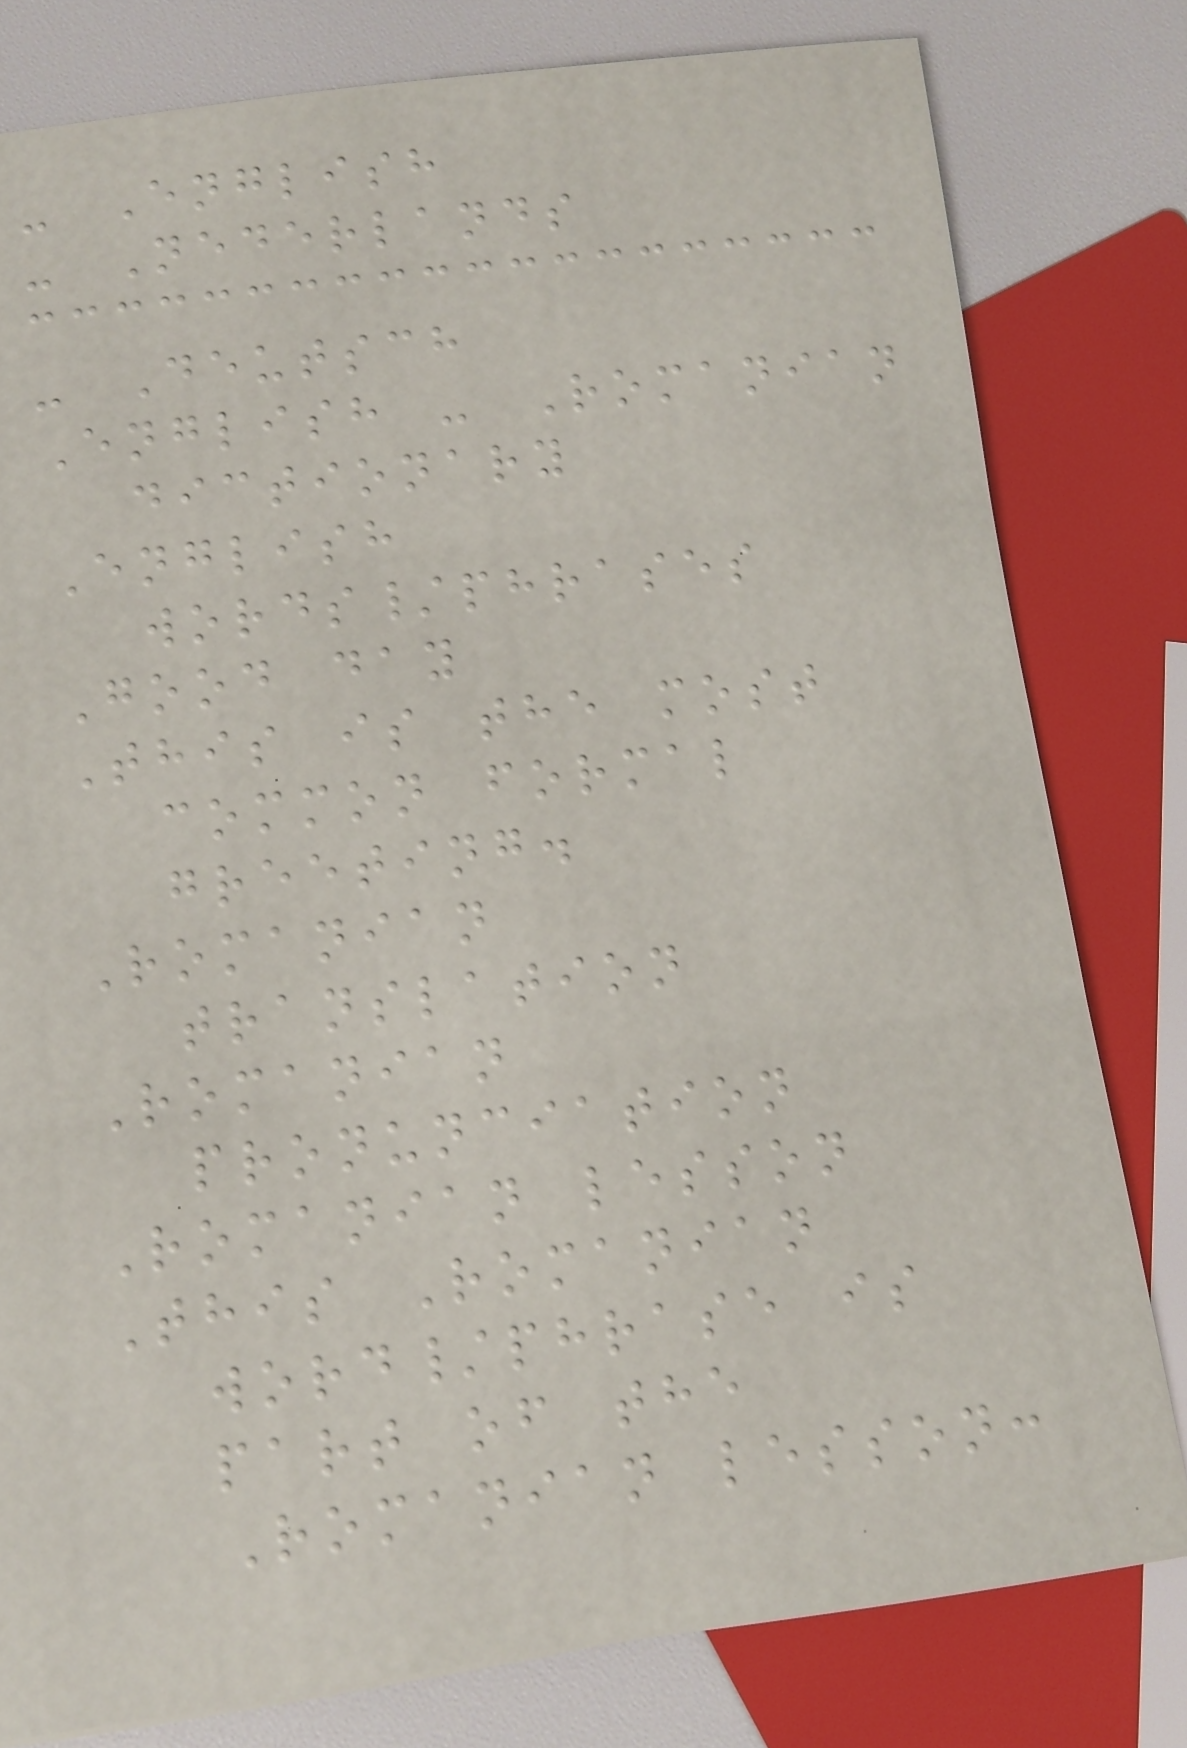- English
- Nederlands
- Deutsch
English - Romanian
dictionary
English
words/phrases
Good day
This is the most
common formal
greeting.
Romanian
translation
Romanian
pronunciation
Romanian lesson
This Romanian
word/phrase is
part of the
Romanian lesson:
